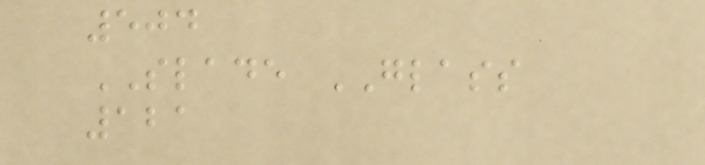504
SLADE GLASS
121
